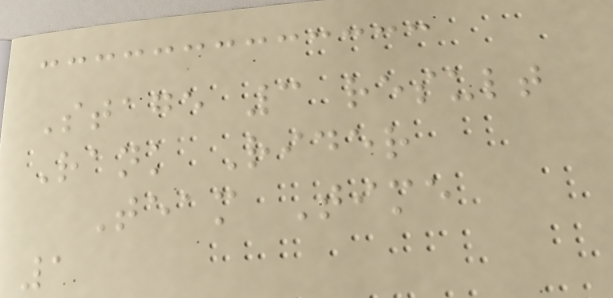Stage 3 result
Rank Rider
Team Time
1
